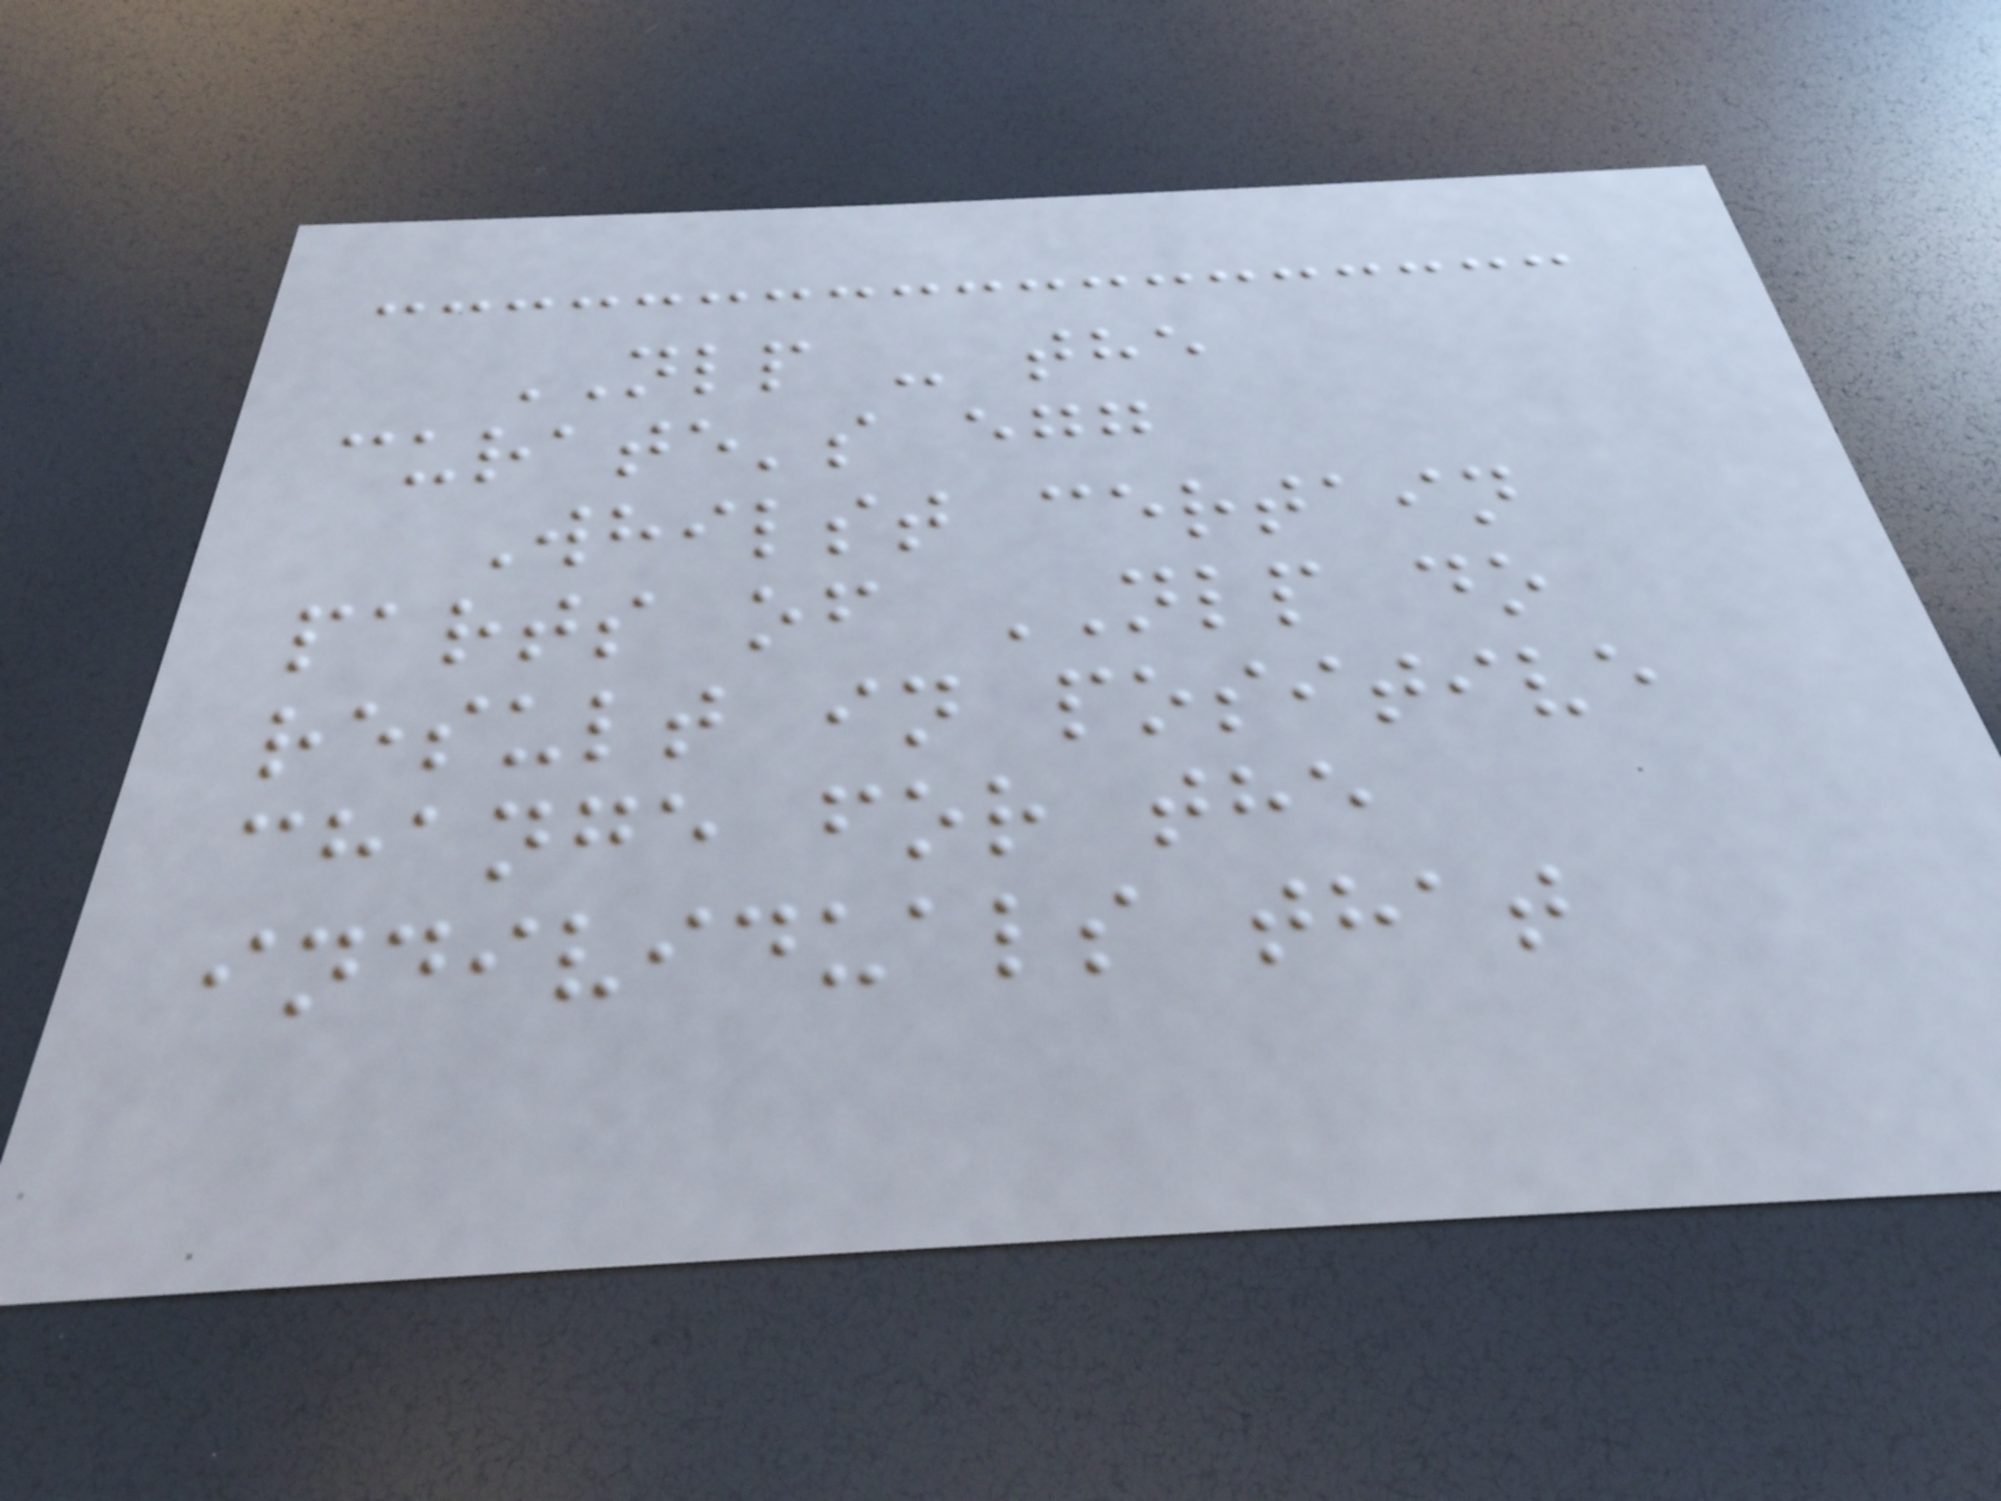NLP - the
curate's egg
Whilst certain
parts of NLP do
result in positive
change for the
individuals that
